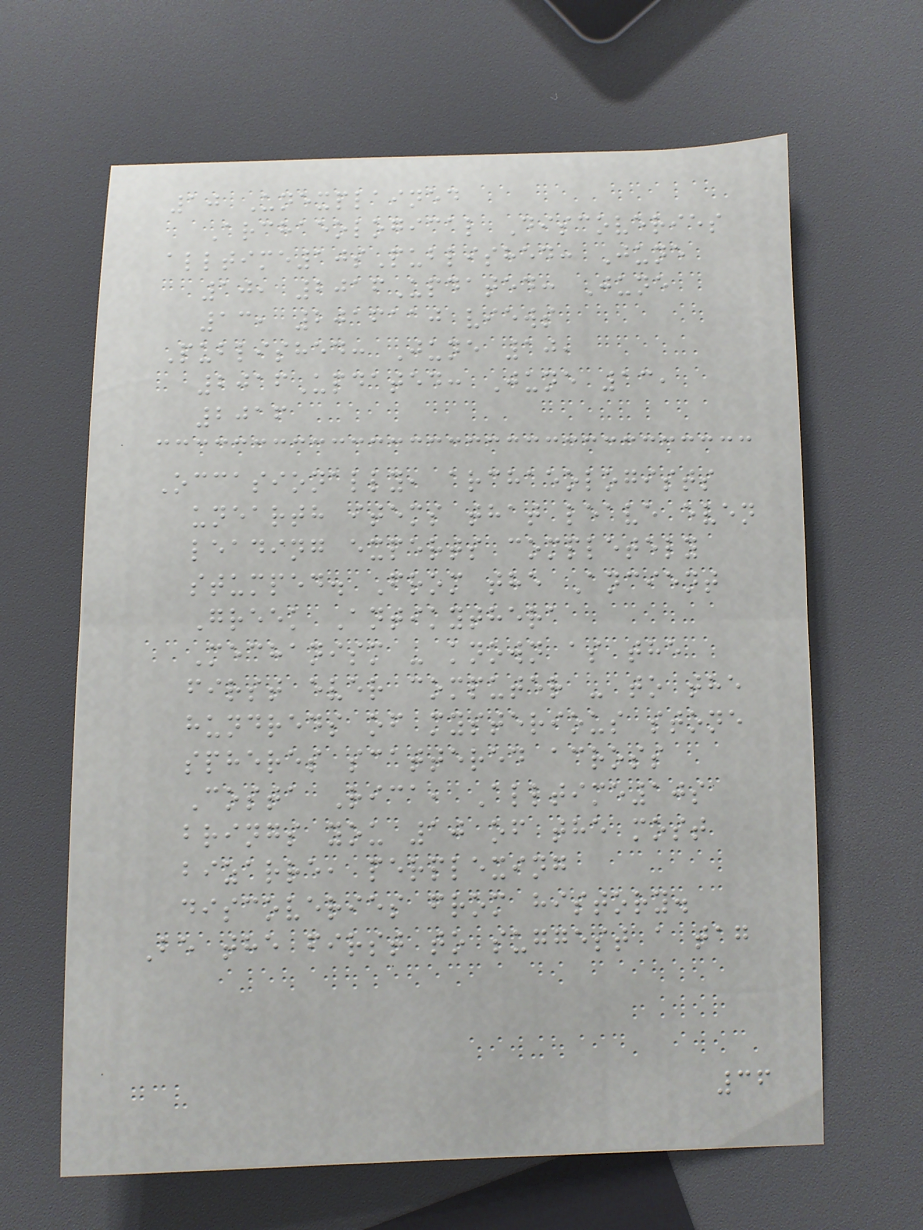10 Unexplained
Archaeological Discoveries
alltime10sPublished: June
10, 2016Updated: June
13, 2016110 views
Published: June 10,
2016Updated: June 13,
2016
Occasionally, archaeologists
unearth items that leave even
leading experts completely
stumped. From the Ancient
Greek Antikythera
Mechanism - known as the
first ever computer - to the
hundreds of mysterious stone
spheres scattered across
Costa Rica, Alltime10s
brings you 10 of the most
bizarre, perplexing
discoveries from history.
Be the first to suggest a tag
36
